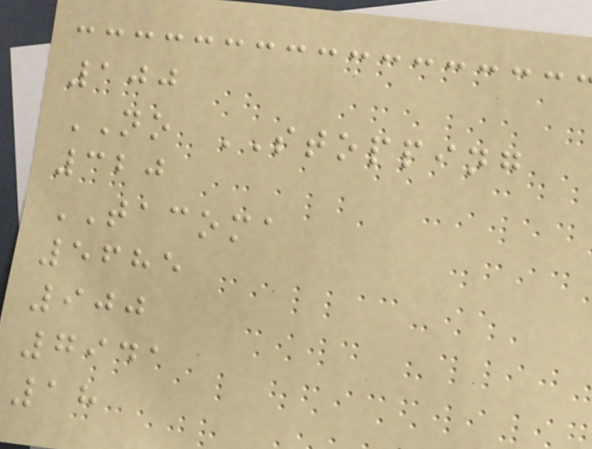100
NO STOPPING
320
TACOMA
5685
900
7941
18
